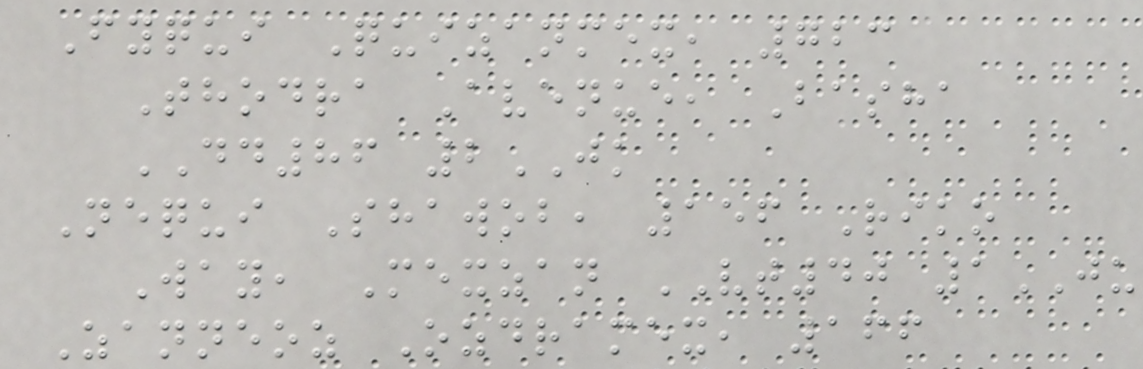Fyqui Quizanmex, 723
Thodra Avenue, Basha
DD86 2JK
Nequi Shawob, 156 Riko
Way, Mexzan VT40 1JU
Zanneoz Ozdramex, 166
